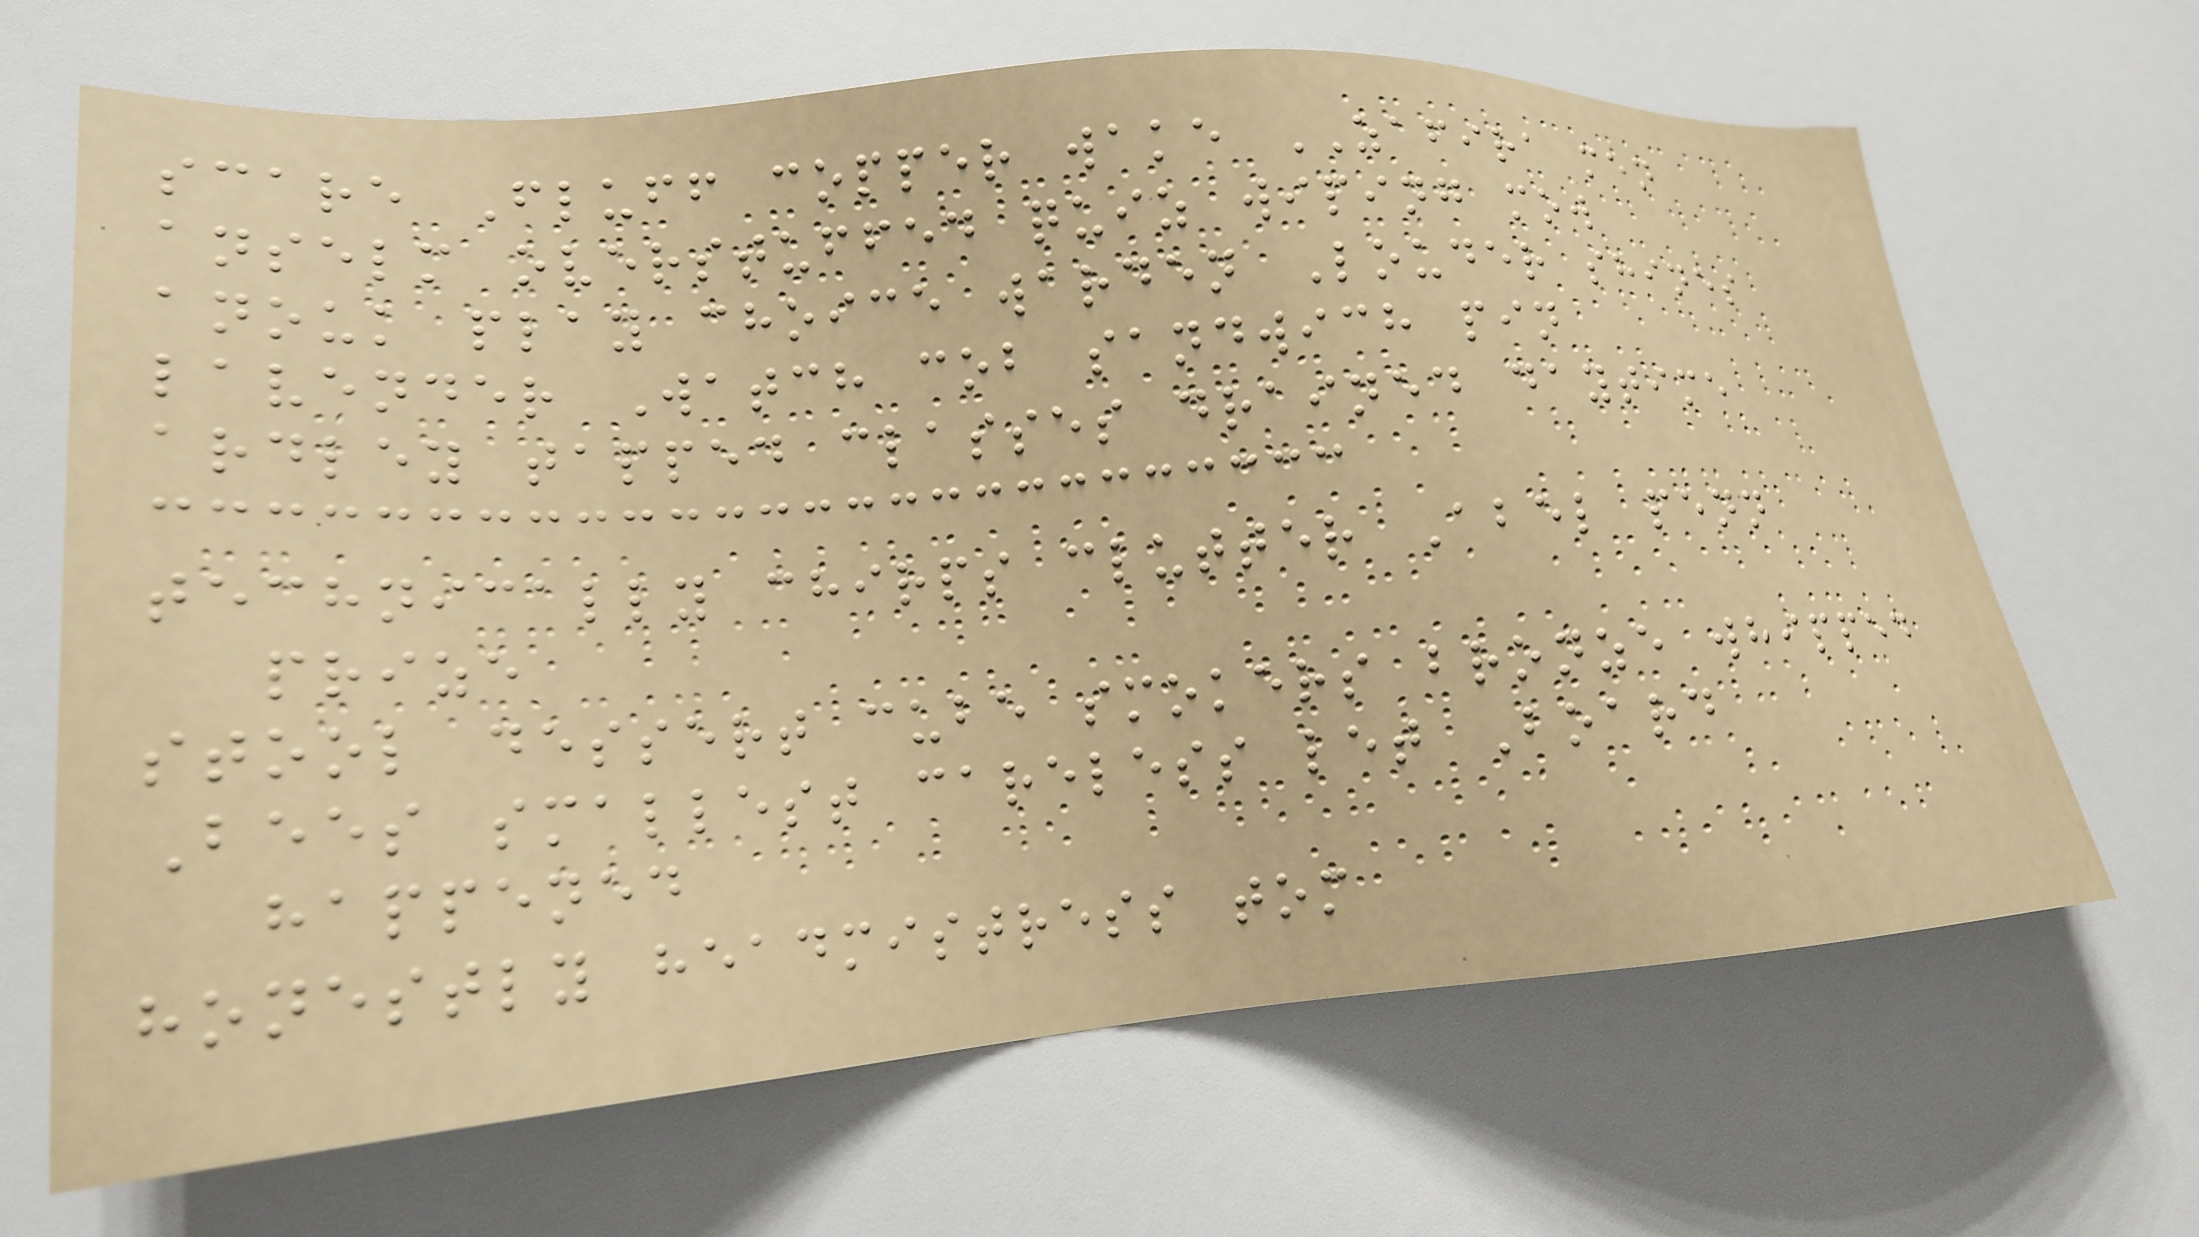scare Fluff copper wake ZAFIRA men
anselm overstuffed quiz wiping mow
anouk play choice warden Louder shines
lavender Watch cob sandwich pin
ardley tapped classes drained daytime
technically chirps clutter Abel penn
prize
stool dessert cube smokers bronze whipped
Bees smallest careless let Board
happened
honestly headmistress tom
